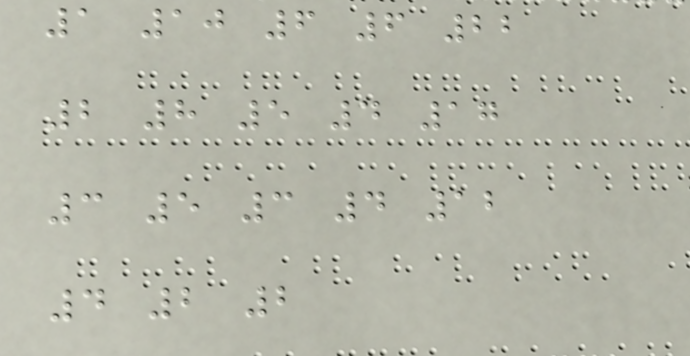1 10 6 6 22
2 8 5 4 17
3 5 3 4 12
4 2 2
